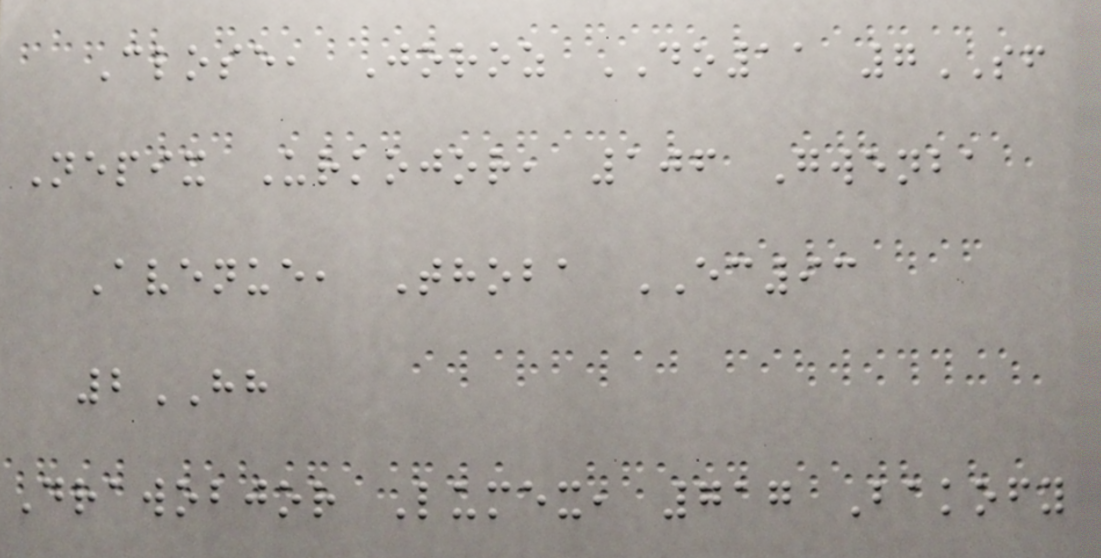Close, Joroz DO11 7SF
Nepix Urkojor, 106 Gwenba
Avenue, Thoba EC93
2HH
Drawobjor Lumex, 717 Bakofy
